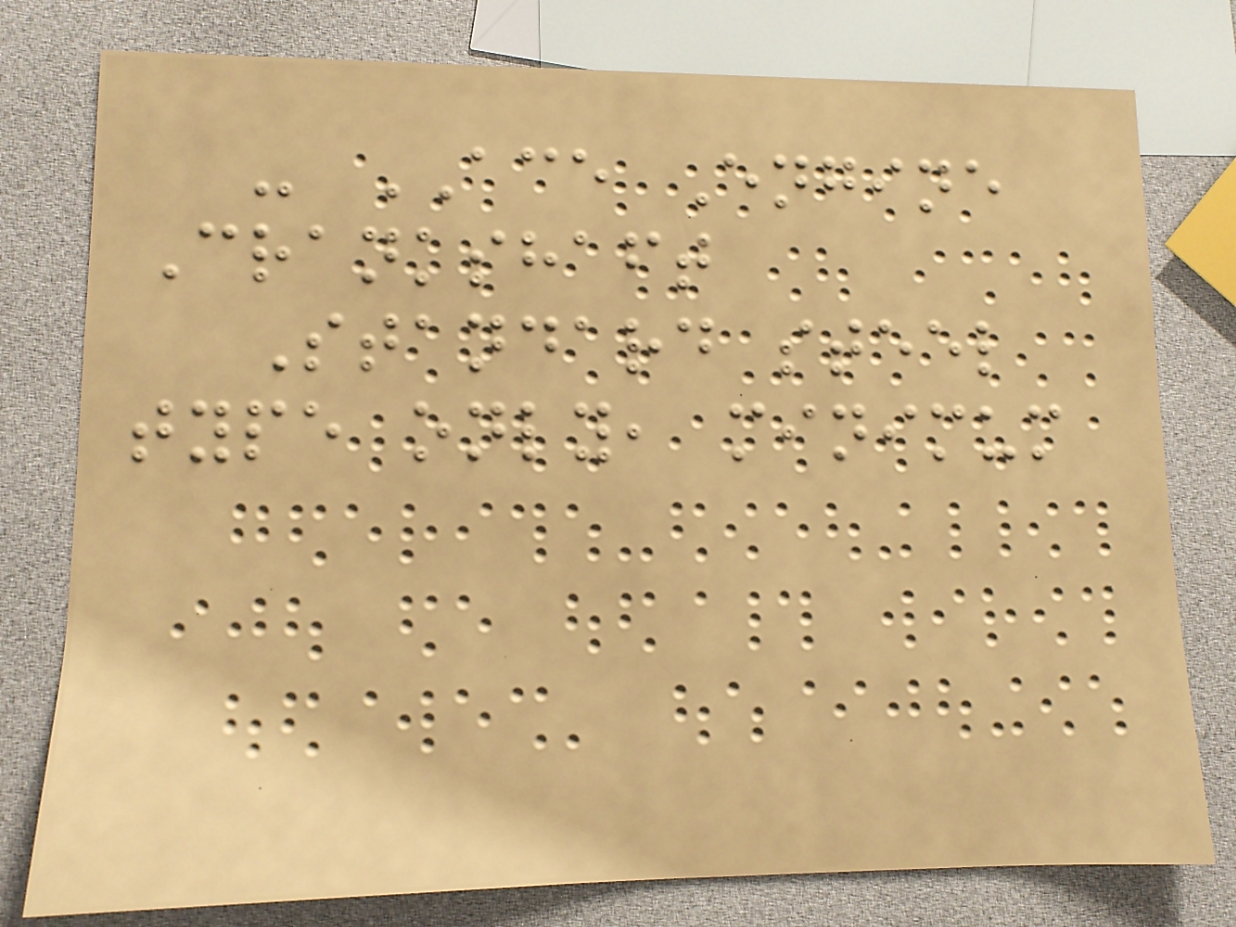- ACE Engine
Crankshaft
Standard steel
type only, minimum
